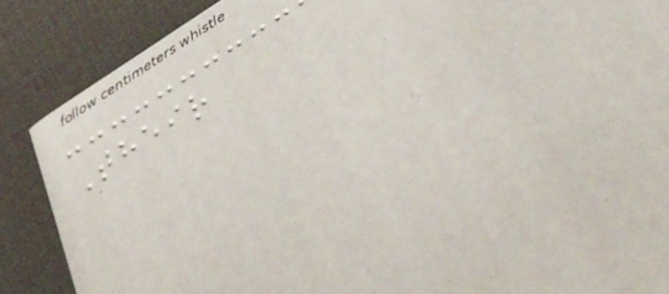Their
